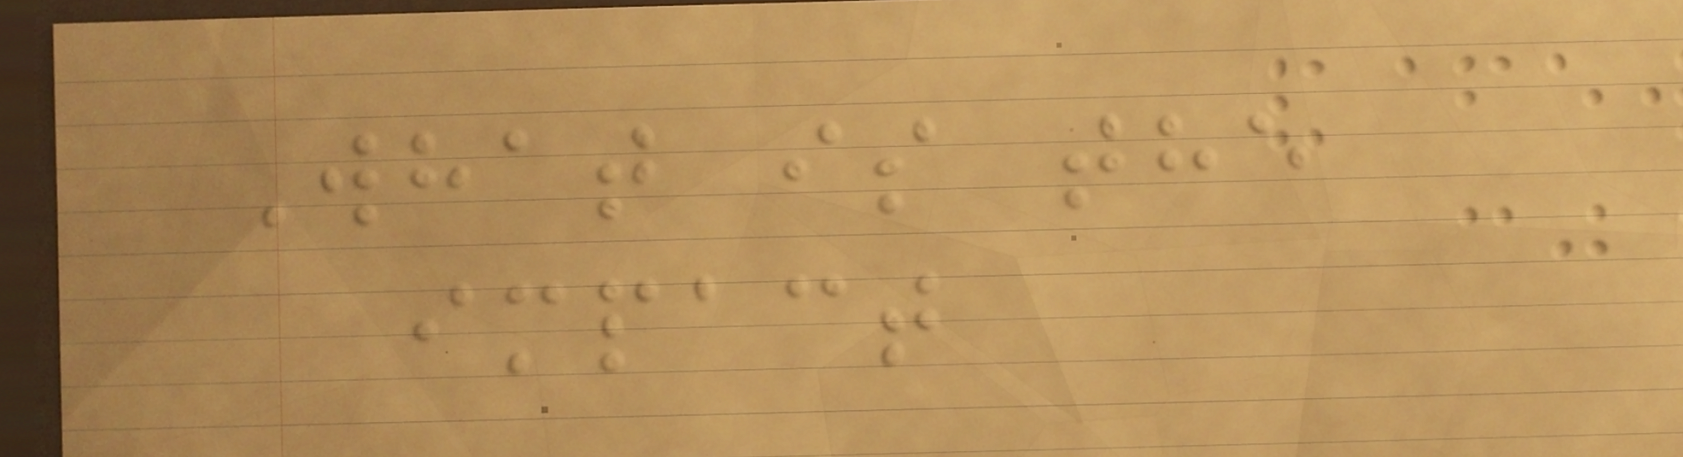What is the
impact
